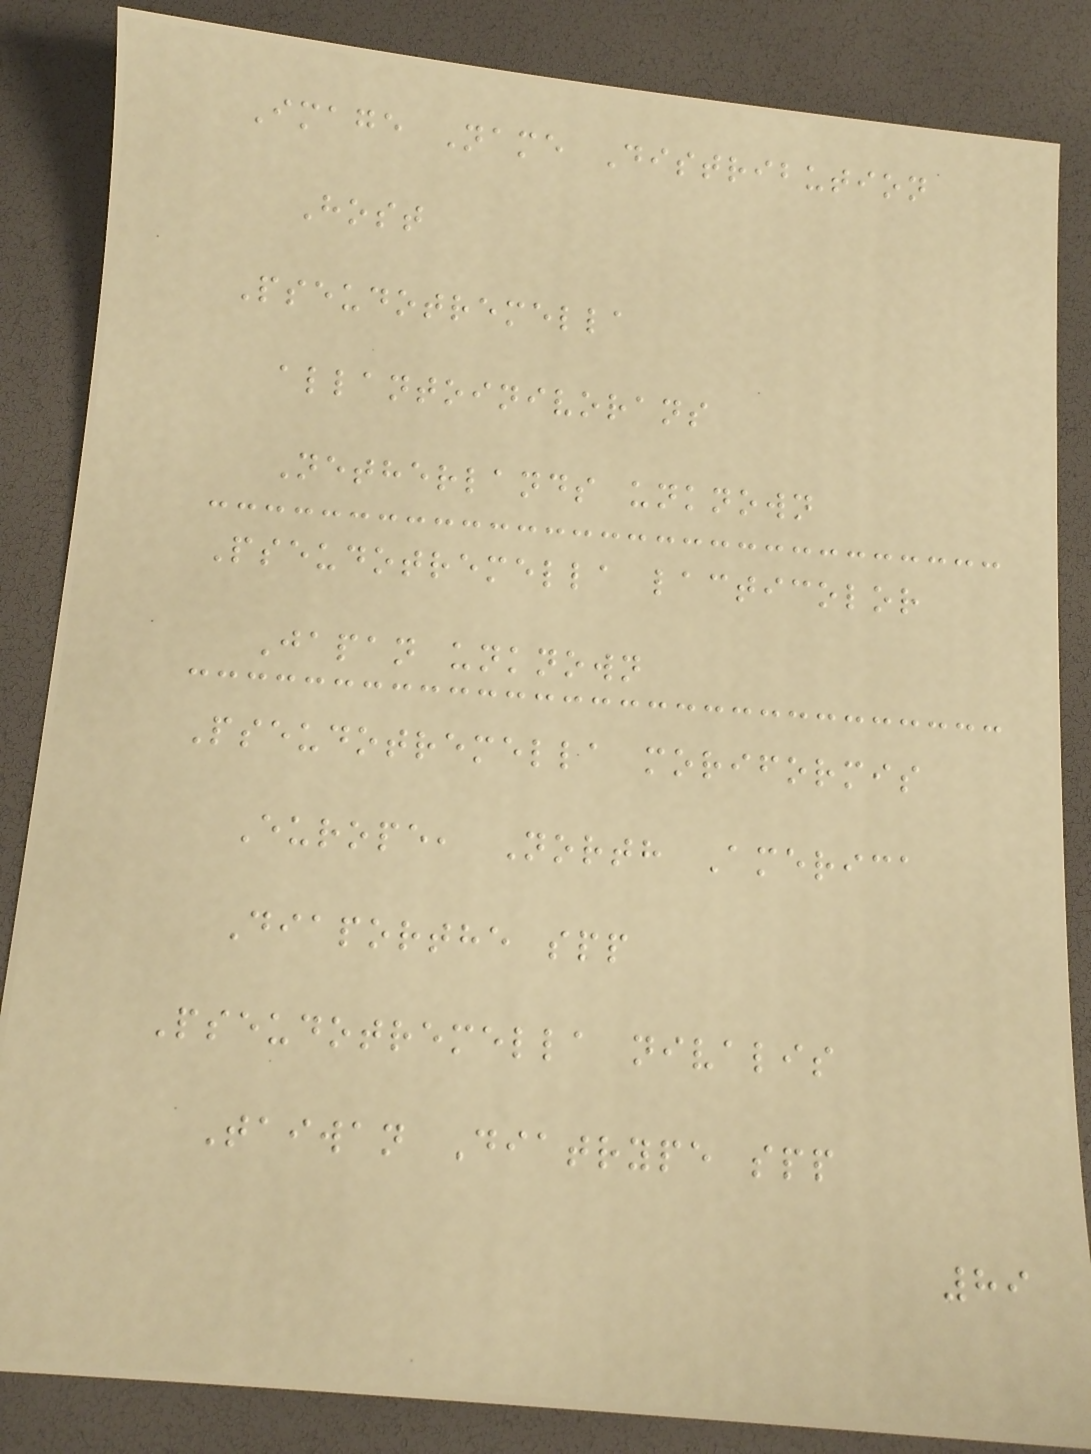Image Name Distribution
Host
Pseudotremella
allantoinivorans
Netherlands unknown
Pseudotremella lacticolor
Japan unknown
Pseudotremella moriformis
Europe, North America
Diaporthe spp
Pseudotremella nivalis
Taiwan Diatrype spp
89
